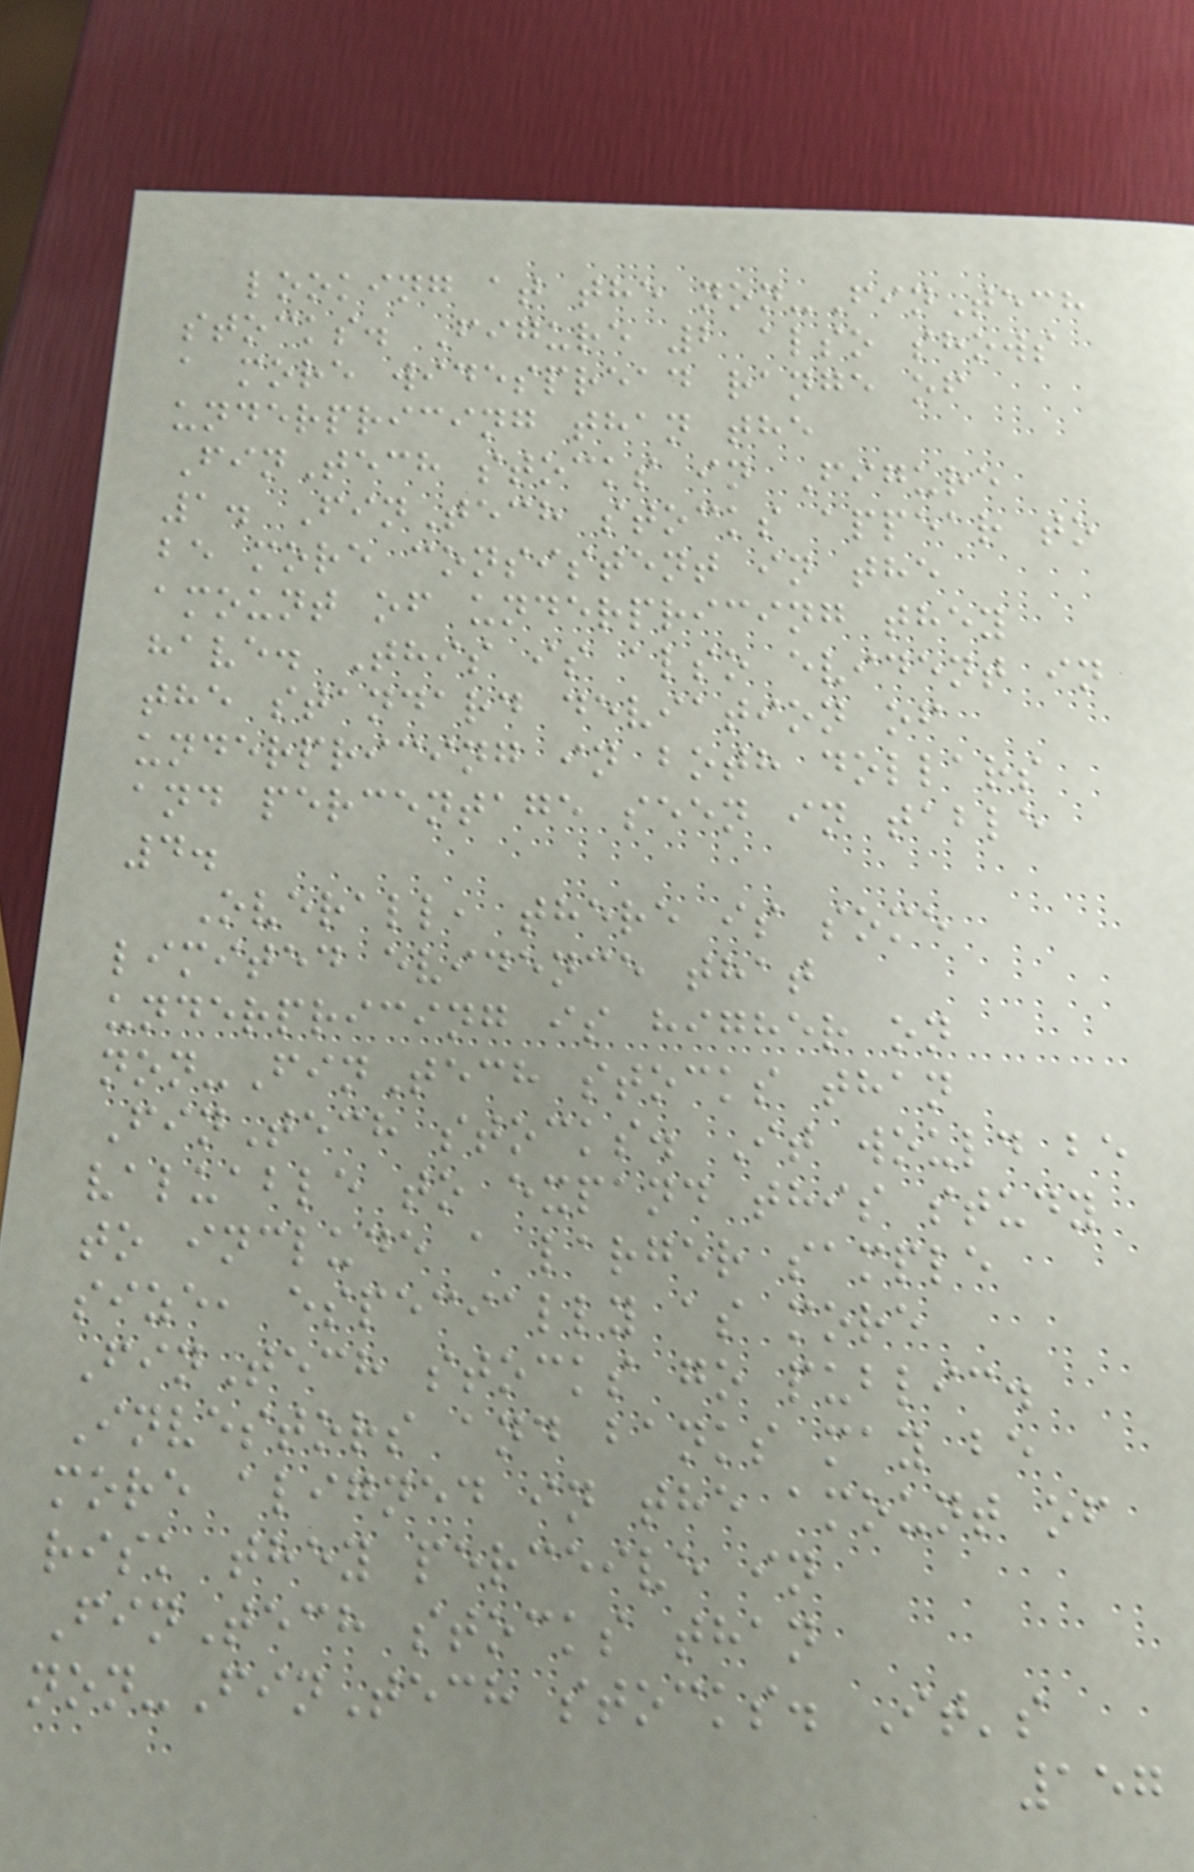looking at the non-FinTech
stocks. Figure 2 also shows
a more widespread range of
underpricing than the
FinTech stocks in Figure
1. FinTech stocks appear to
be more consistent in the
amount of underpricing they
have. This is also evident in
the standard deviation of
underpricing in both dollars
and percentage seen in table
4.
Overall, there is some
limited evidence that
underpricing is higher on
non-FinTech stocks than
FinTech stocks. It would be
valuable to expand this study
to include a larger sample
size, especially as more
FinTech stocks go public.
Investors and banks may be
more aligned in the amount of
risk they perceive in
FinTech stocks than
non-FinTech stocks. It's
157
